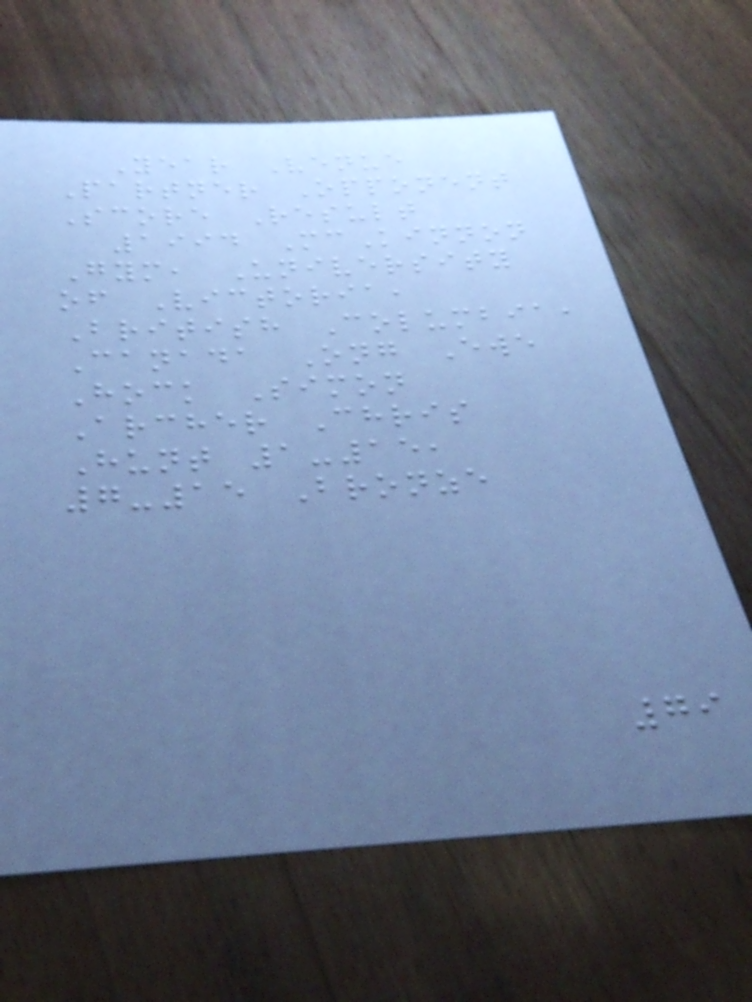Year Venue
Partner Opponent
Score Result
1994 McKinnon
Gym, University
of Victoria,
British Columbia,
Canada Ong Ewe
Hock Simon
Archer Chris
Hunt 1-15,
7-15 Bronze
79
